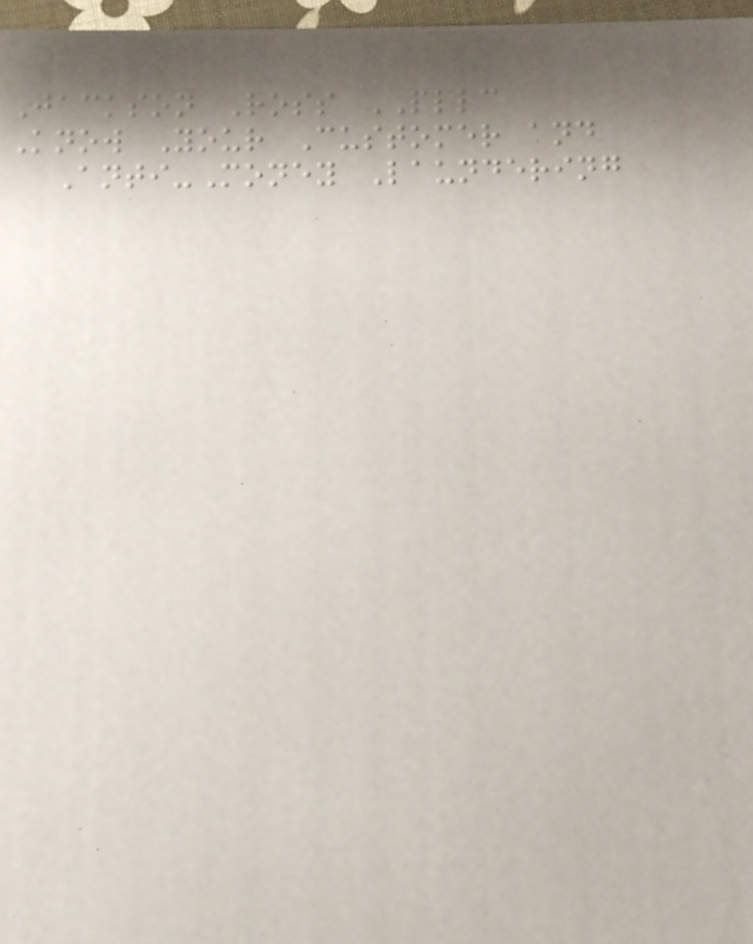Jackson Ross PLLC
Know Your Customer and
Anti-Money Laundering
